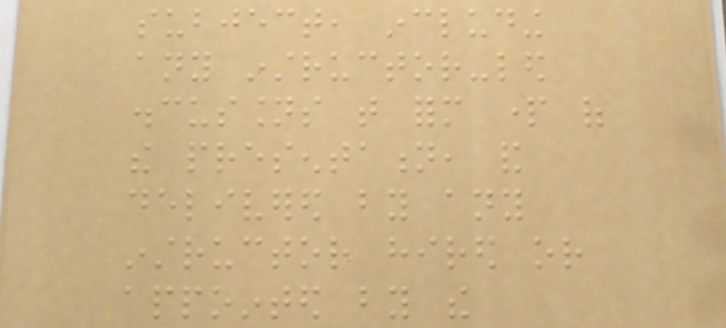subject, including
any instructor-led
discussions that form part of
the presentation, and
delivered by any
instructor hired or
appointed by the
